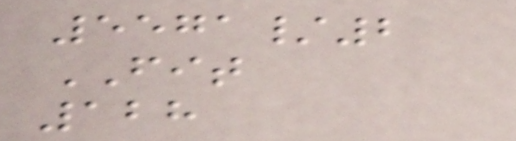5571/2
FIT
128
